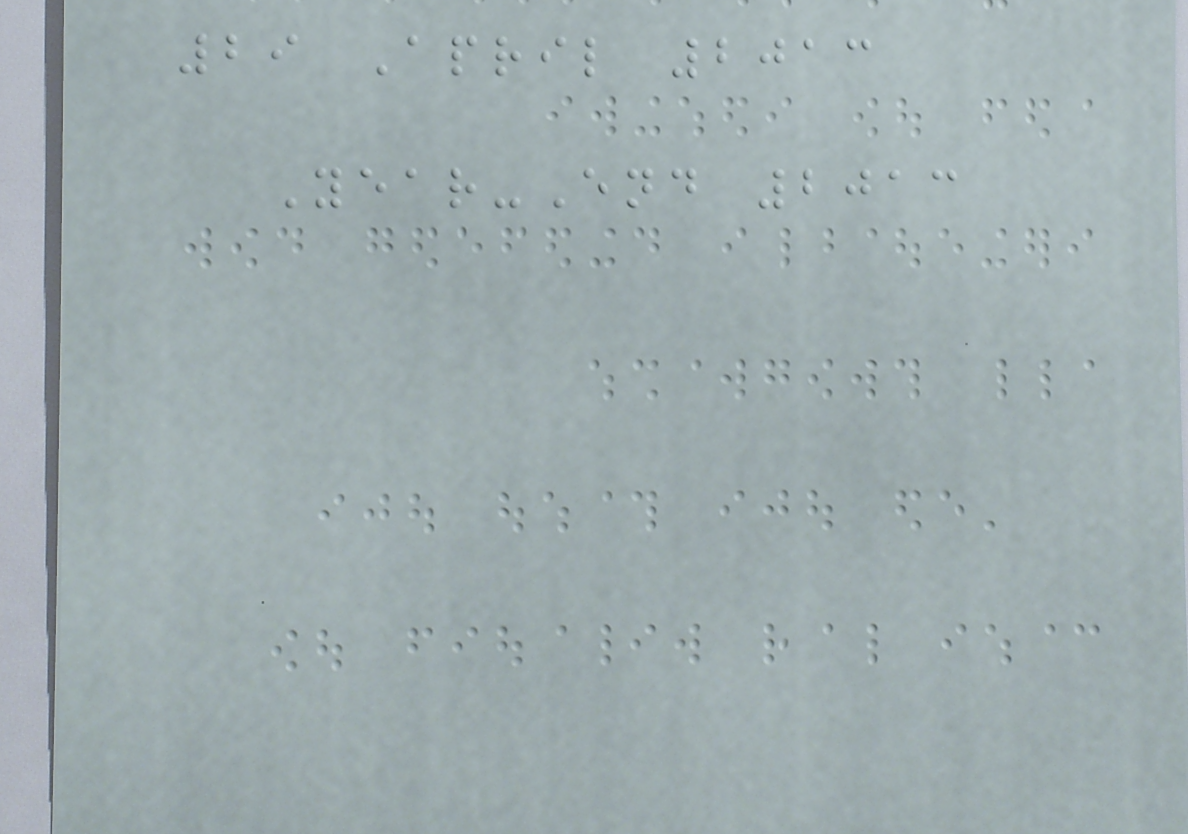29 April 2013
Year-End 2013
